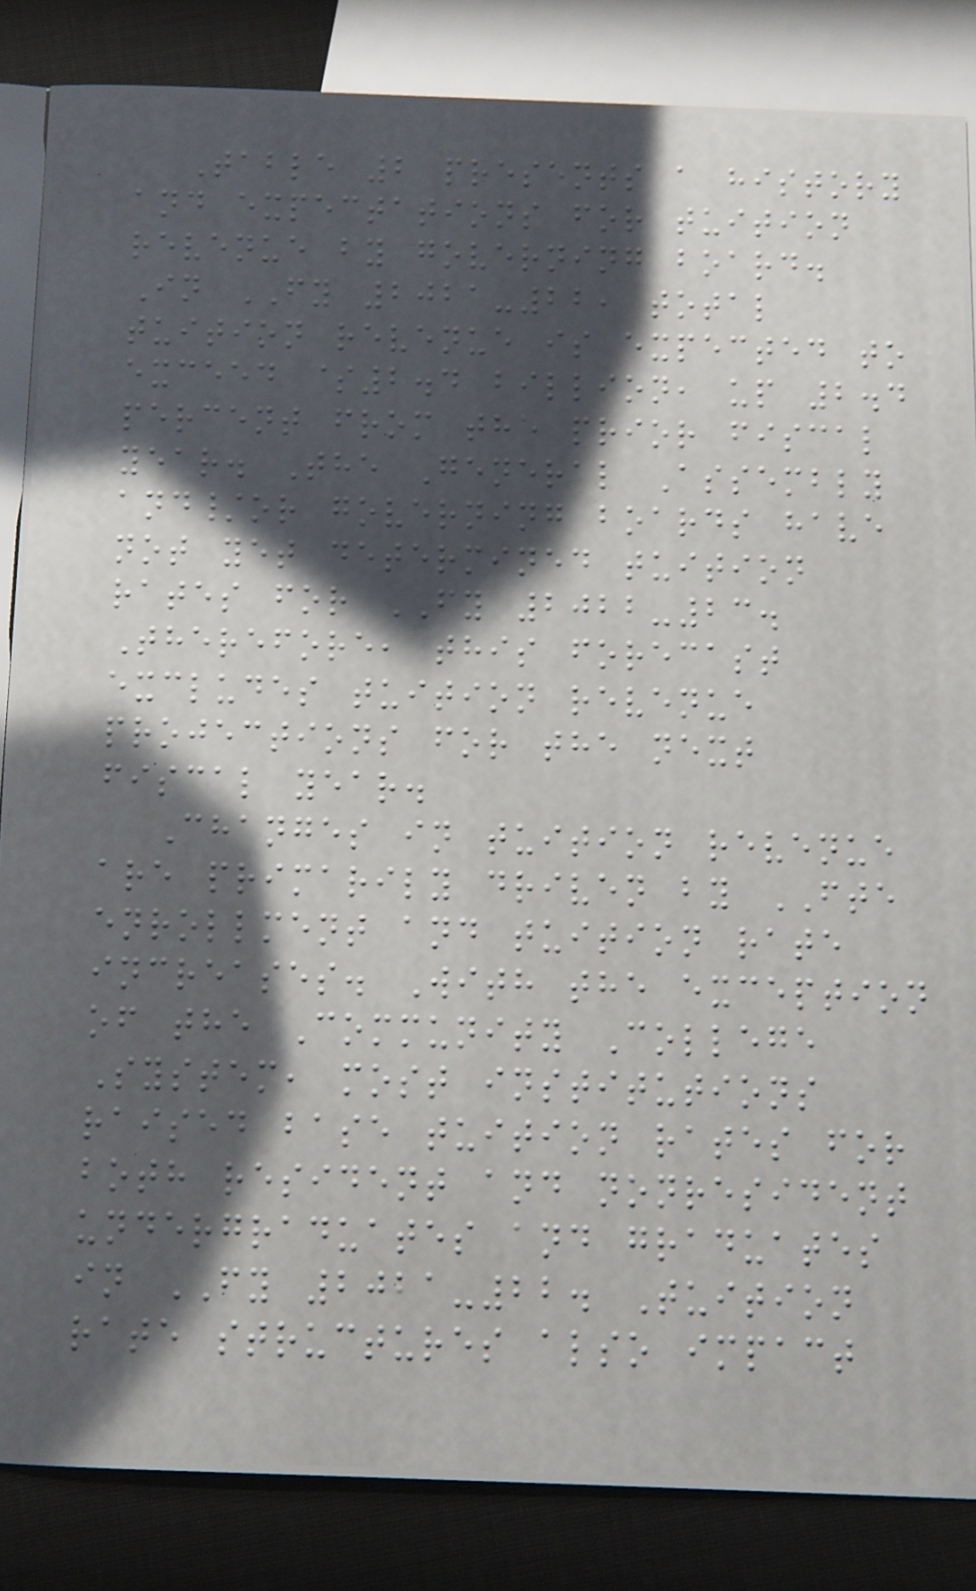Table 2 presents a history
and expectations for tuition
revenue by governing board.
In FY 2021-22, total
tuition revenue is expected to
exceed $2.4 billion, up 2.4
percent from the prior fiscal
year. The General Assembly
and/or governing boards have
not yet determined tuition
rates for FY 2022-23.
Therefore, this forecast
excludes tuition revenue
projections for the next
fiscal year.
Changes in tuition revenue
are primarily driven by FTE
enrollment and tuition rate
increases. With the exception
of the Community College
System, most institutions
raised base tuition rates for
both resident and nonresident
undergraduates and graduates
in FY 2021-22. Tuition
rate structures also impact
